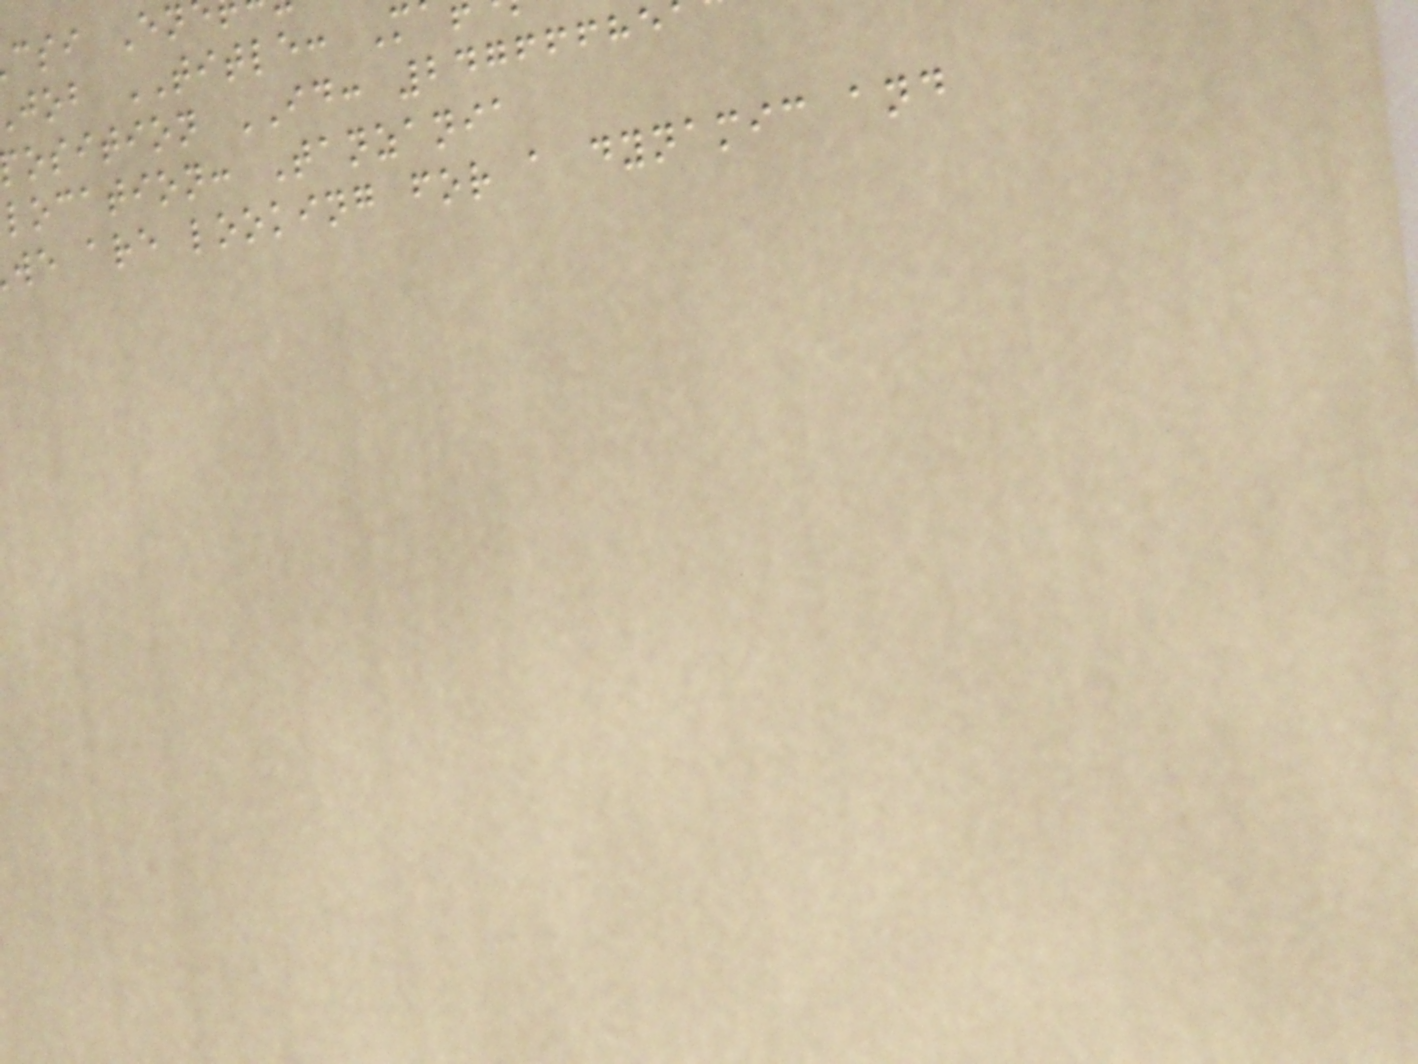csi En
job TITLE: M
osition ID: 24766685
location: Tanzania
we are looking for a dynamic and
